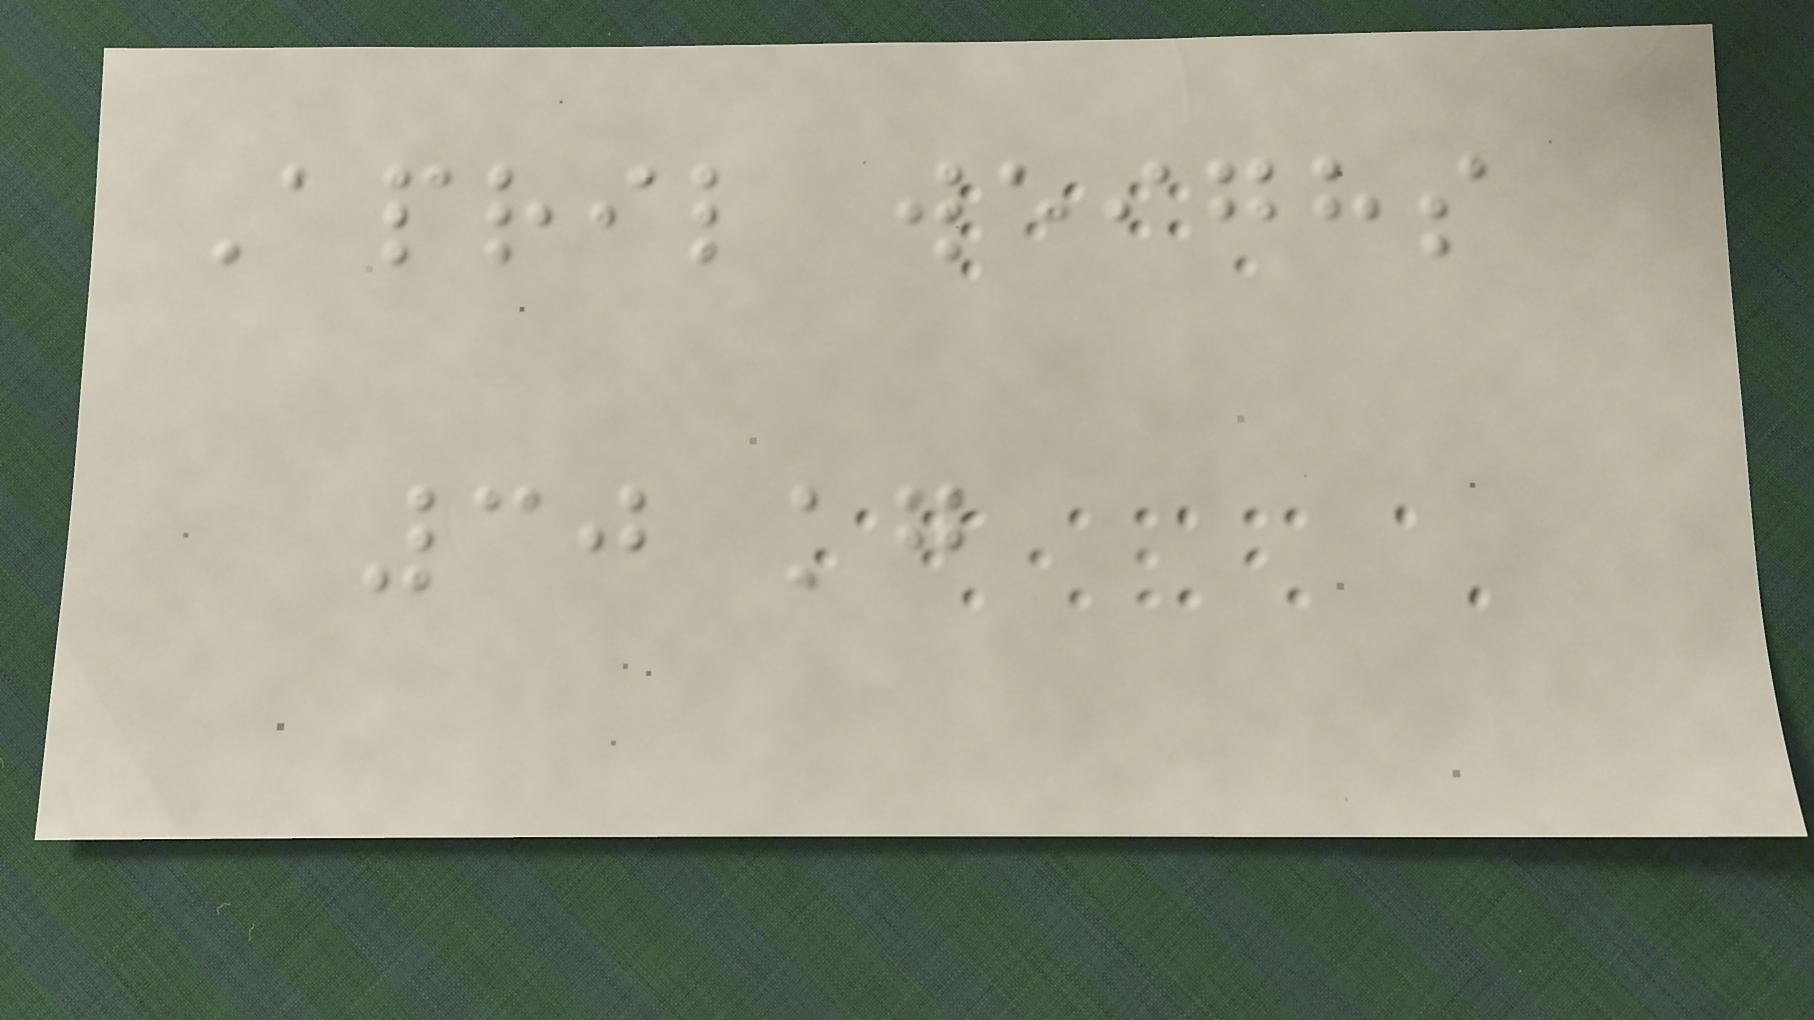April weighs
30 kg
